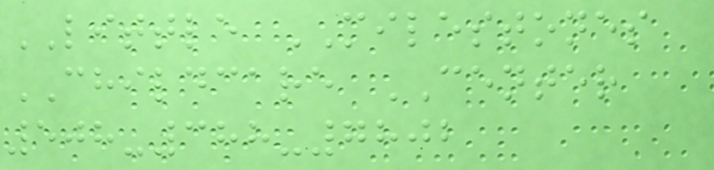LITTLE MILESTONES
CHILDCARE CENTER
508-388-7802
